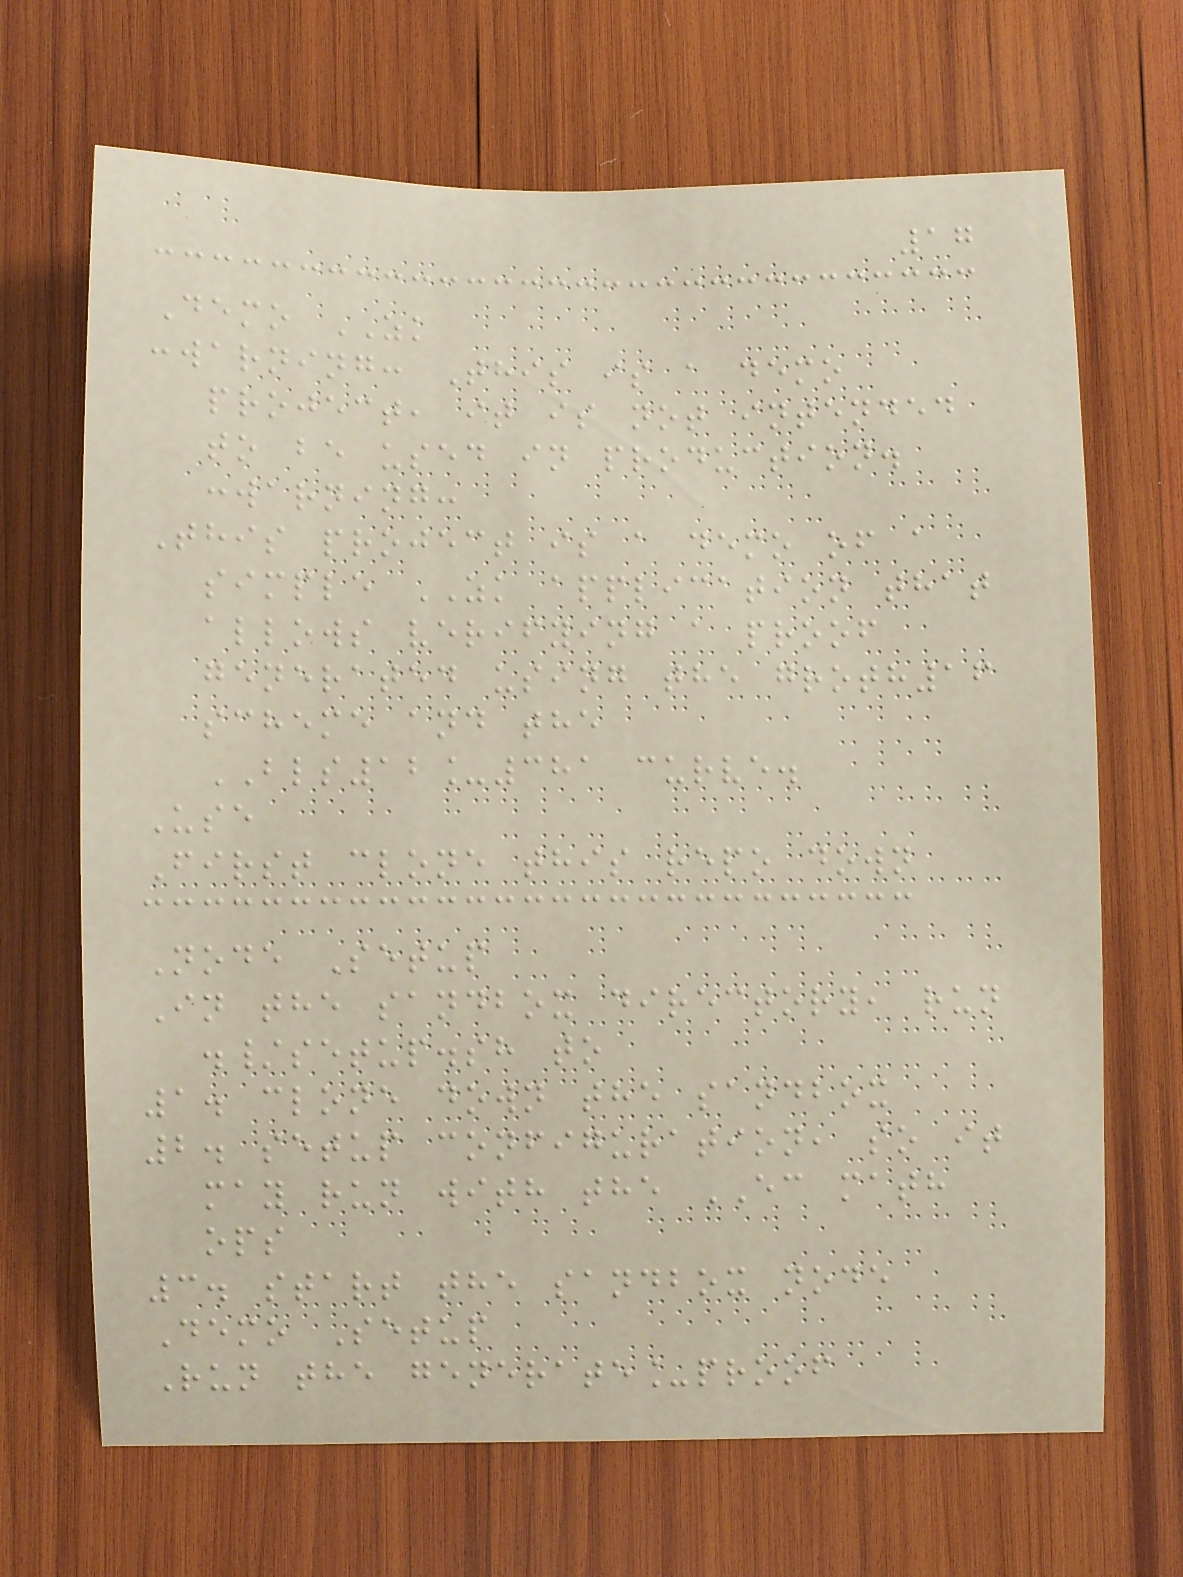17
Demo ZK
:warning: This is a demo
project, it is not intended
to be used in production.
:warning:
This project is a demo of a
simple ZK application that
allows verifying a proof
generated using the groth16
scheme and the
BLS12_381 curve.
Use
First clone this repo down
Node Setup
In the sandbox directory, run
./setup.sh to
1. clone down the sandbox
2. setup configuration, so it
may run with the EC math
ops
3. start the sandbox node
Demo Setup
Run the generate_proof
